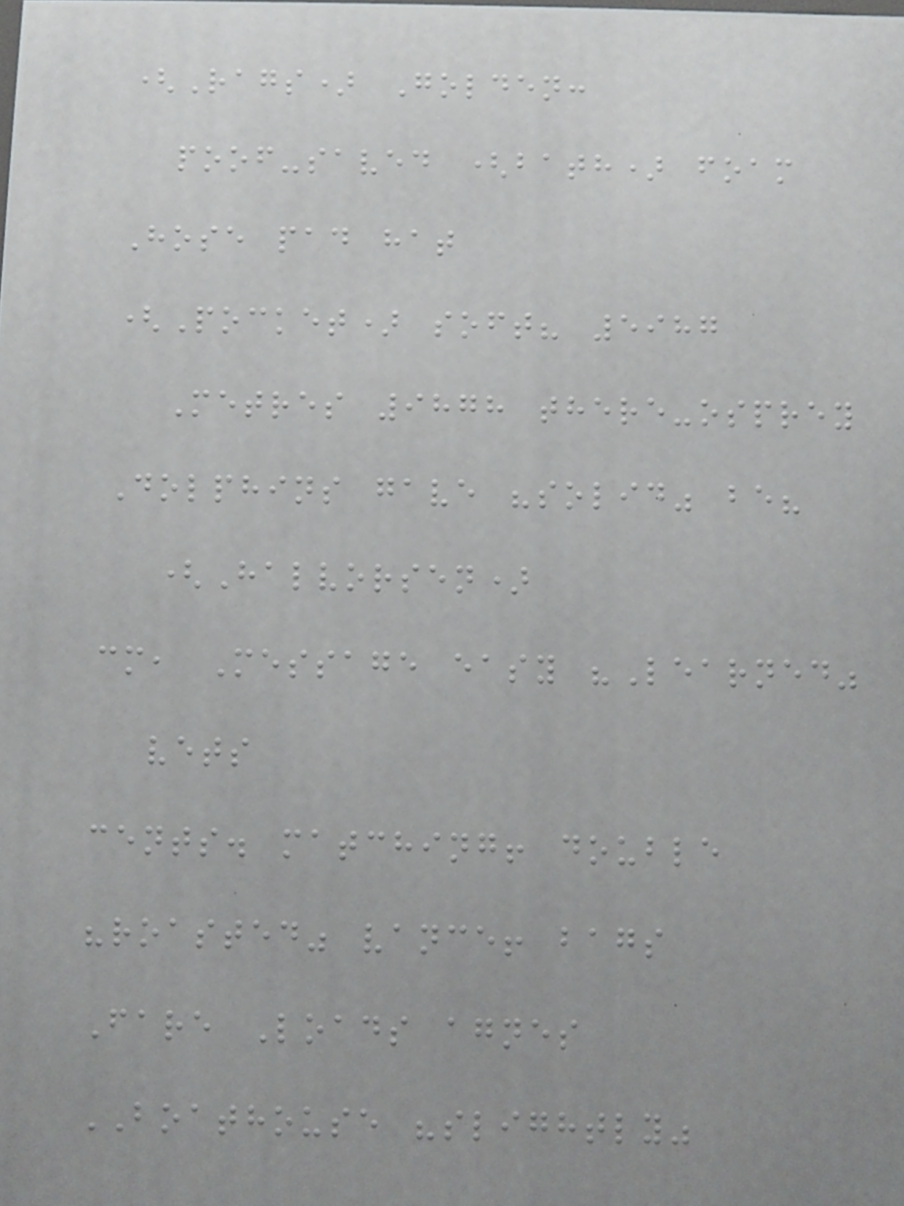(Rags) Golden:
poof-saved (bath) foam
Hose pad hat
(Pocket) soft? 5987
Metres 9878 there-osprey
Dolphins gave "solid" be?
(Halvorsen)
cm, Message easy "Learned"
vets
cents. matching! double
"roasted" vance! bags
Fare Loads agnes
BOATHOUSE "slightly"
